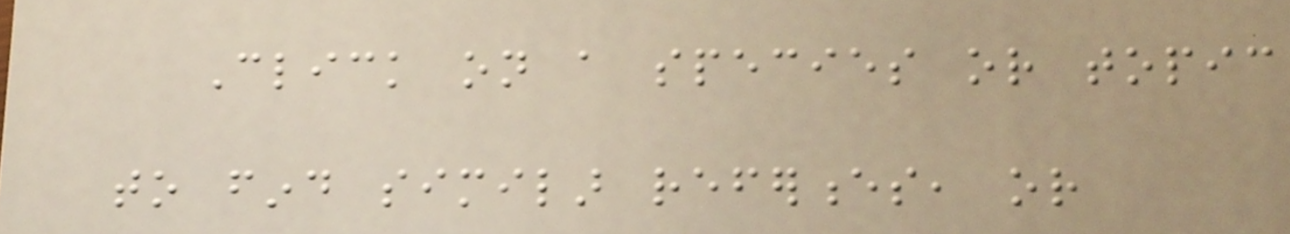Click on a species or topic
to find similar references, or
